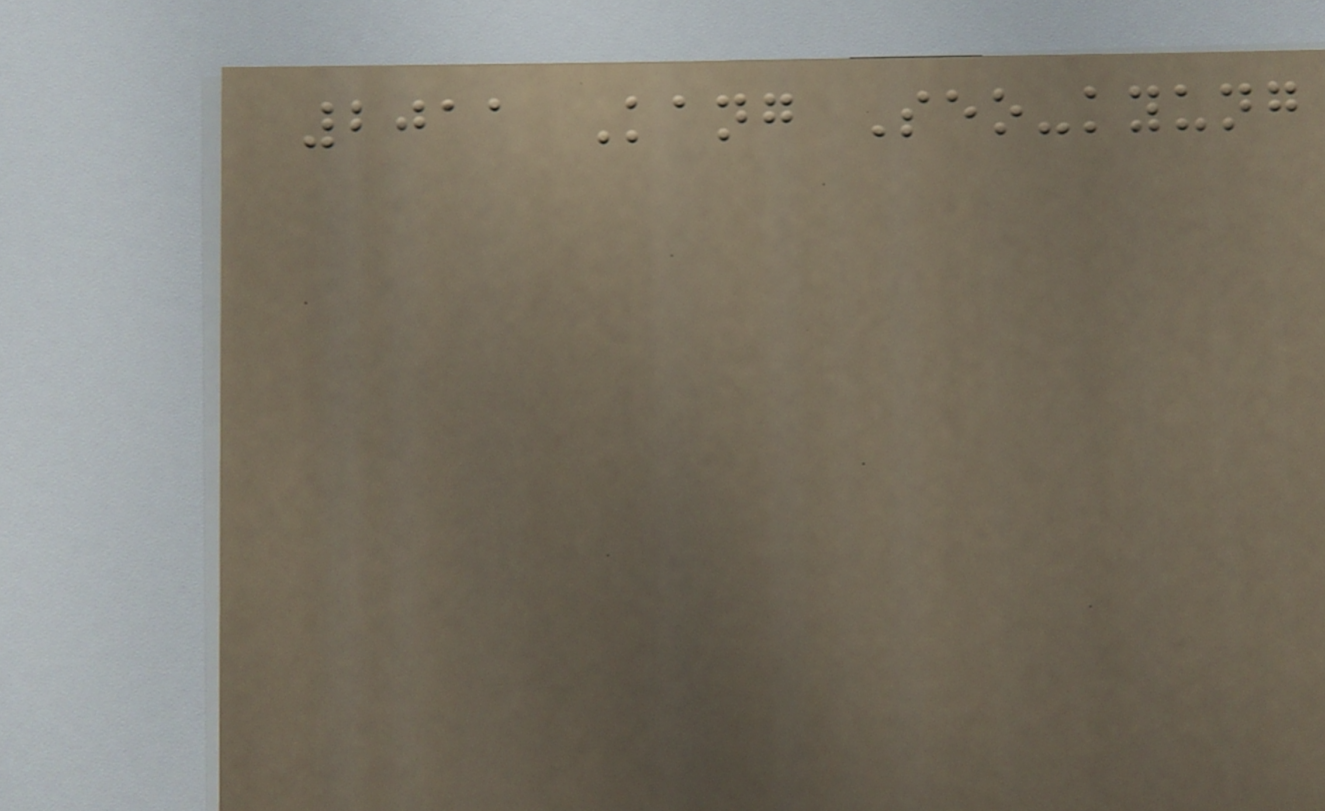2011 Kang Seo-kyung
